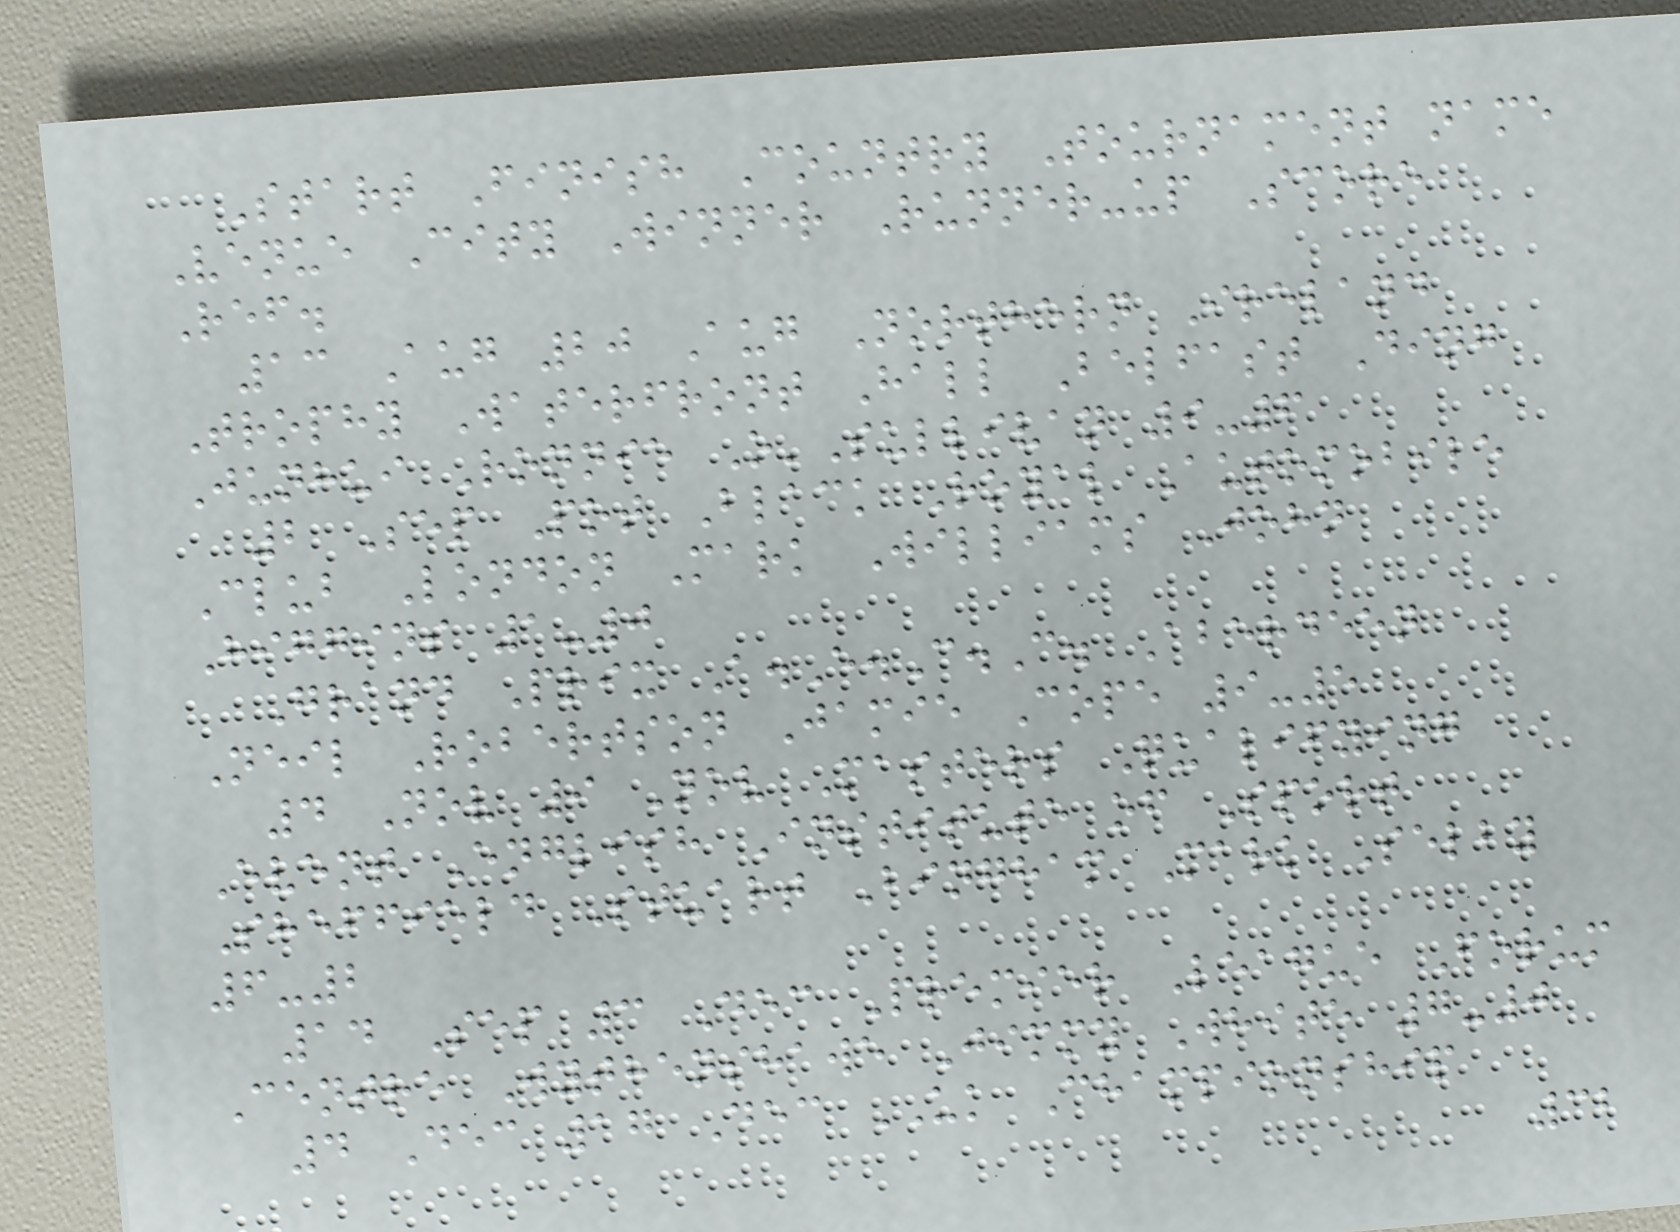Start Finish Country Tournament name
Venue City Winner Runner-up Score
Ref.
13 Aug 20 Aug Northern Ireland
Trophy Waterfront Hall Belfast Ding
Junhui Ronnie O'Sullivan 9-6
2 Sep Pot Black Royal Automobile
Club London Mark Williams John
Higgins 1-0
Grand Prix A.E.C.C. Aberdeen
Neil Robertson Jamie Cope 9-5
4 Nov 9 Nov Masters Qualifying
Event English Institute of Sport
Sheffield Stuart Bingham Mark Selby
6-2
14 Sep 3 Dec Premier League Forum
Centre Wythenshawe Jimmy White 7-0
4 Dec 17 Dec UK Championship
32
